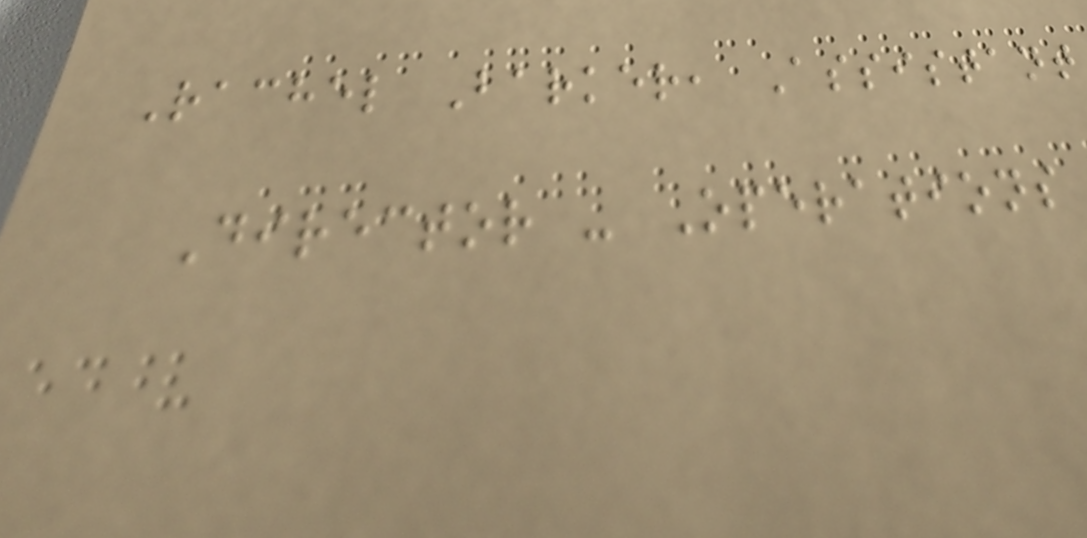Rachel Barker, Assistant
Director - Operations
